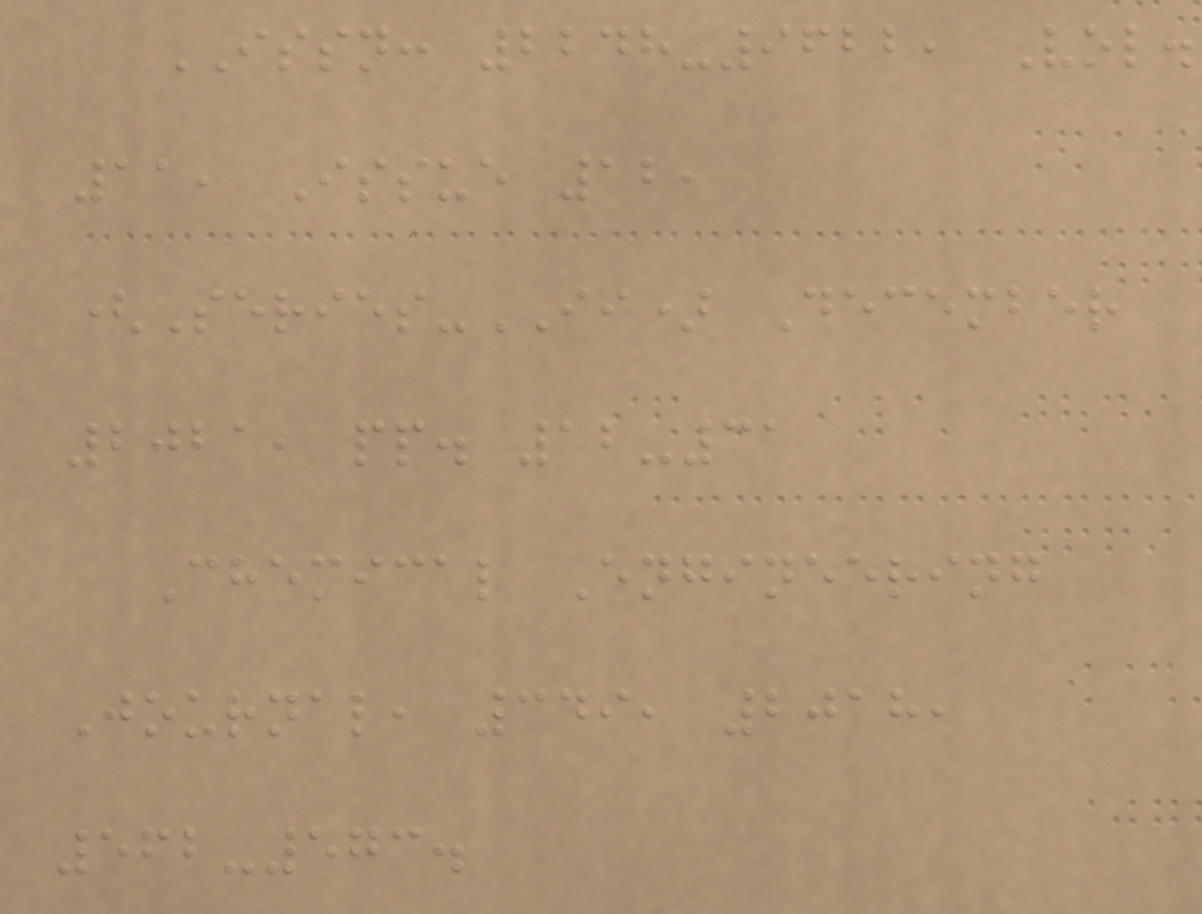ISSN: 2248-9622, Vol.
11, Issue 12,
(Series-II) December
2021, pp. 12-31
Chemical Engineering
Journal, 349, 2018,
562-573.
